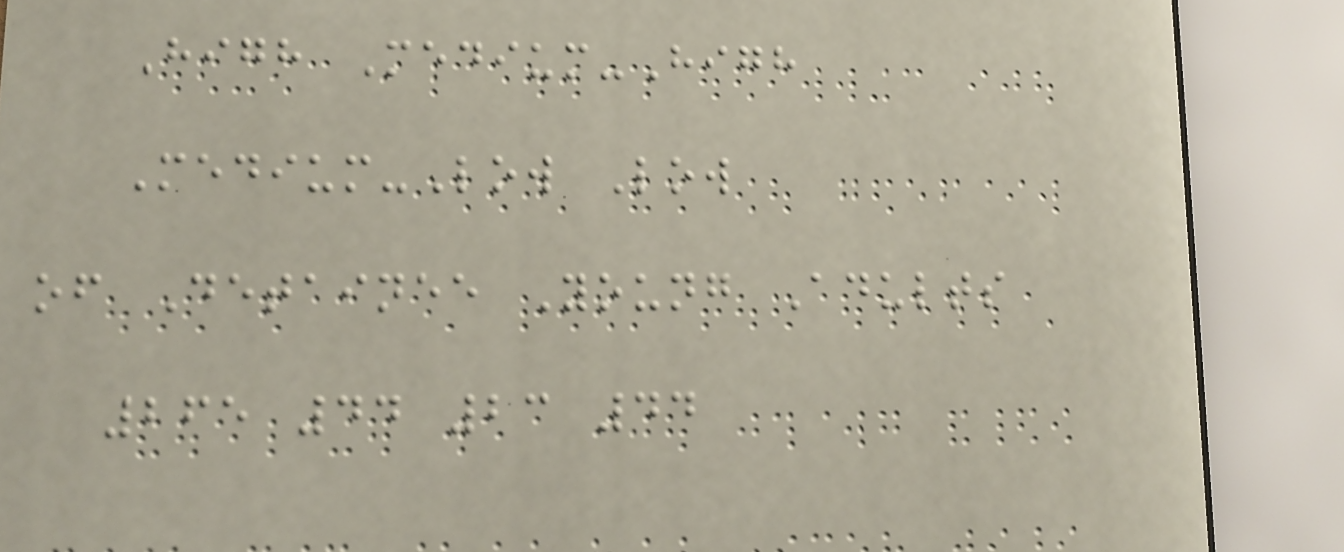High Medium-High
Medium-Low Low
of Detainee Young Adults
265 44 23 44
